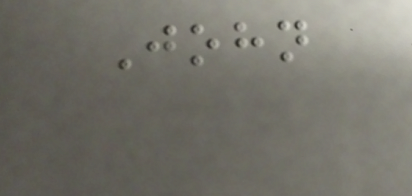John
